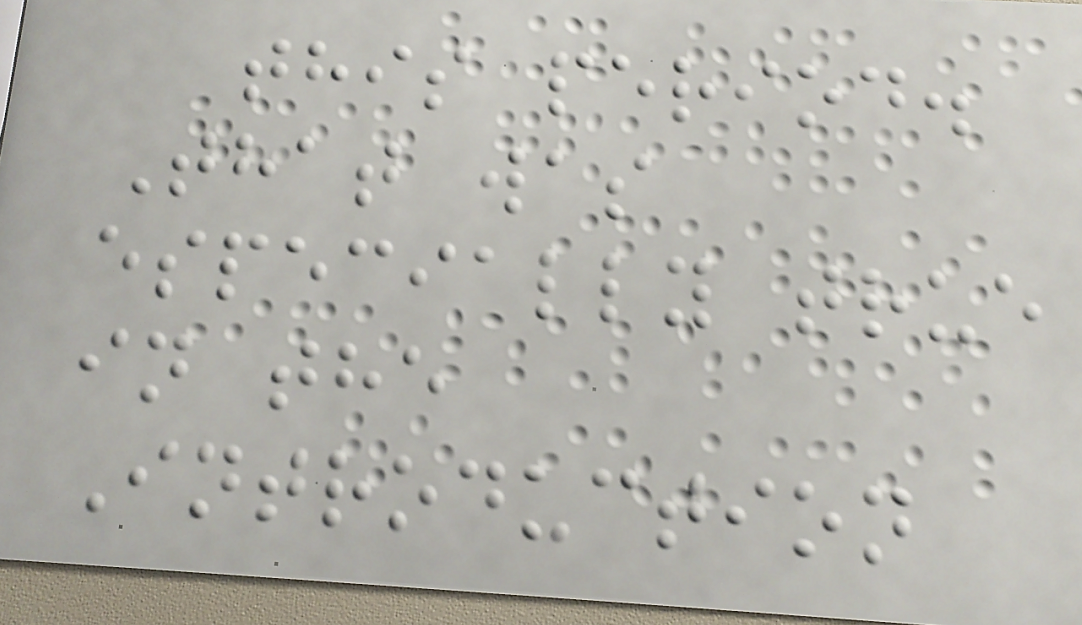this period.
That was
especially true
in the
Introduction
